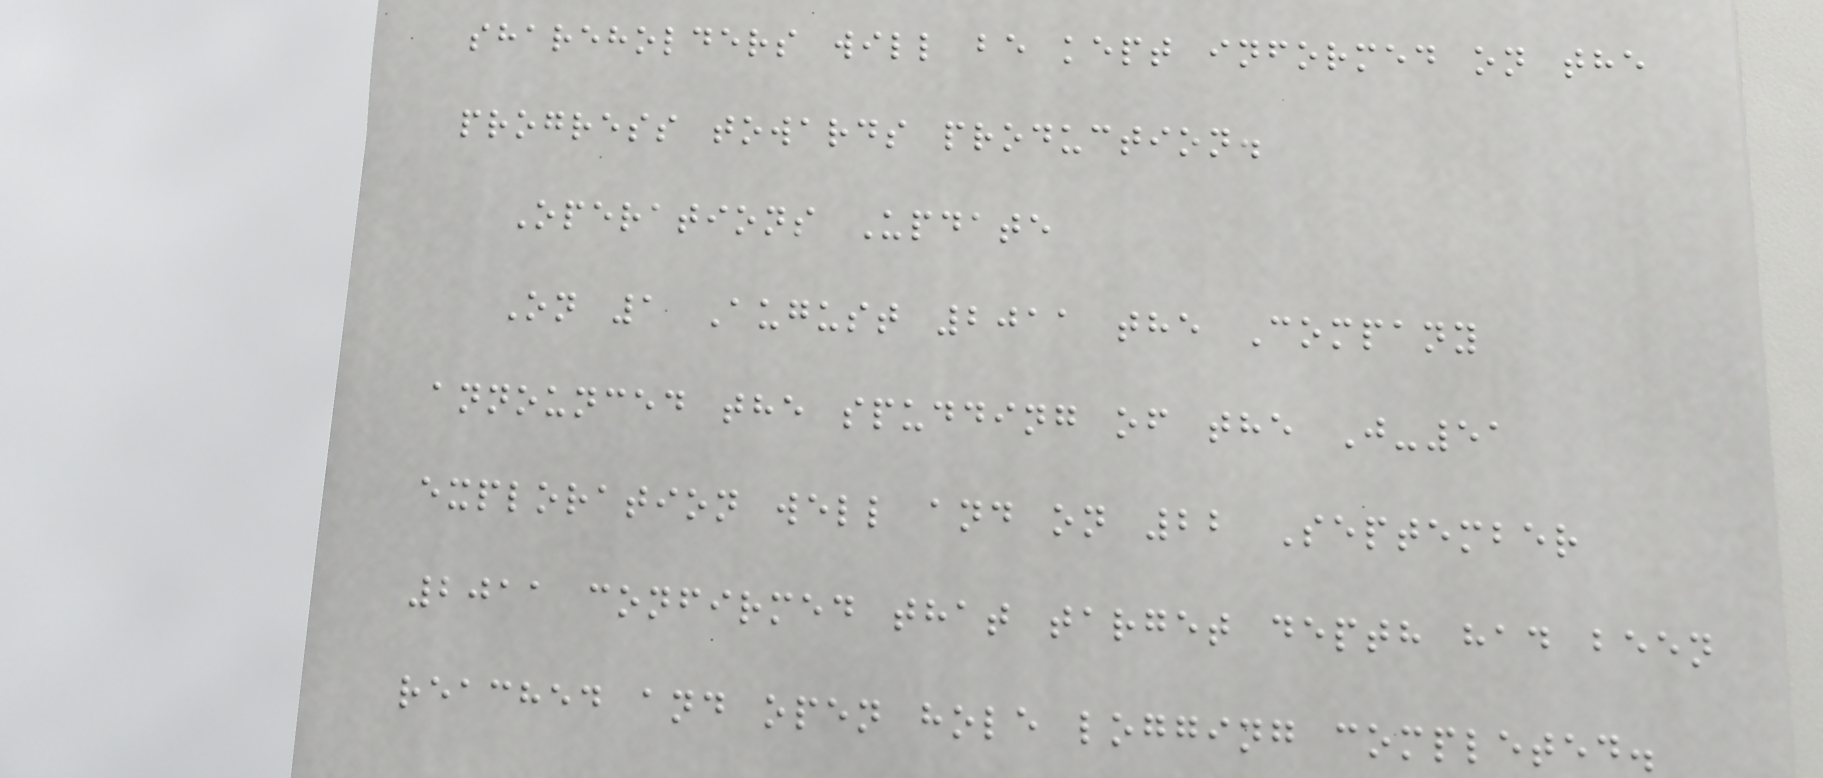shareholders will be kept informed on the
progress towards production.
Operations Update
On 1 August 2011 the Company
announced the spudding of the J-51
exploration well and on 22 September
2011 confirmed that target depth had been
reached and open hole logging completed.
